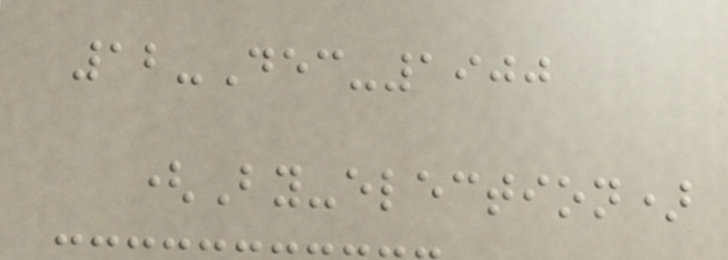12-Dec-1900
(By-election)
